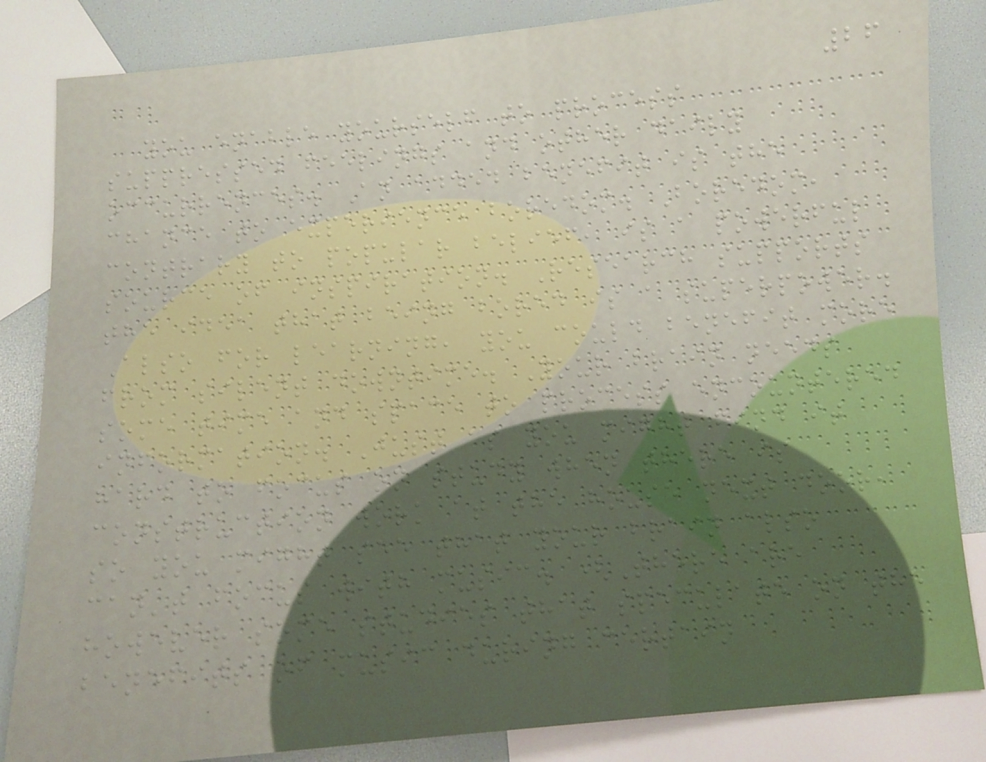26
you enable yourself to process
suppressed feelings and other daily
occurrences. An added benefit is the
chance to experience boredom. Boredom,
contrary to popular belief, is a powerful
source of inspiration. Research supports
the idea that being bored is a superpower.
Also for learning, you could benefit more
from silent downtime. Your brain needs
some time and space to process encountered
information. Just as you might find it
hard to focus on study when there is
construction work at the house next door,
so you might see that your brain also
can't focus with music. (There are
however some studies that speculate on the
benefits of music during certain
